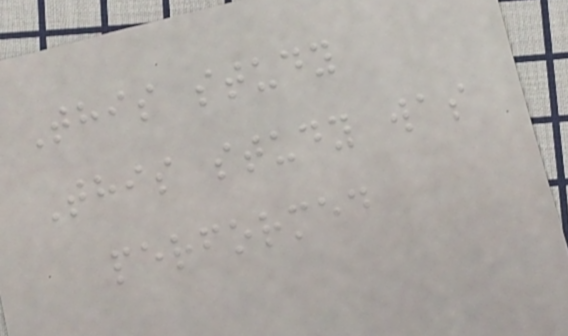This study
This study was
performed
